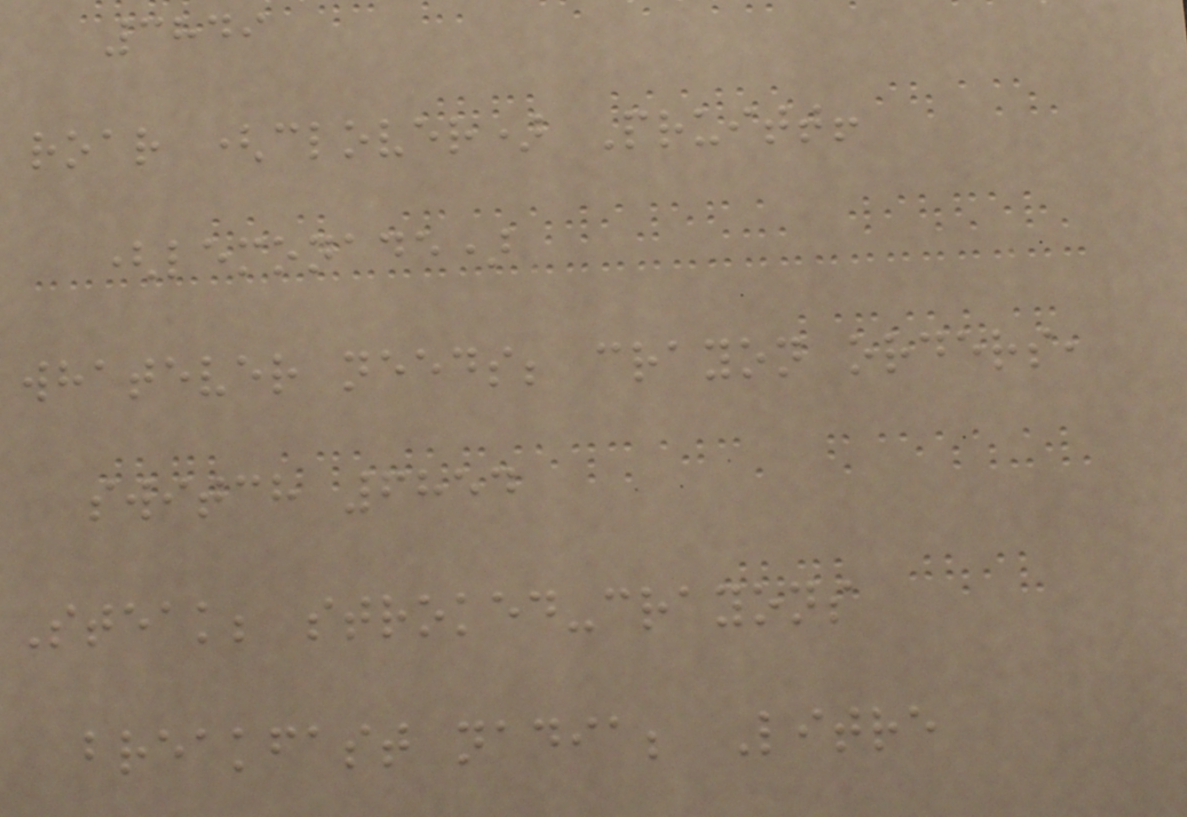3849
roar (clover) Pruitt!
(lemonade)
whatever needs; crayon orders,
switch 6854
Steak; stroked-crayons
breakfast nadia; Litre
